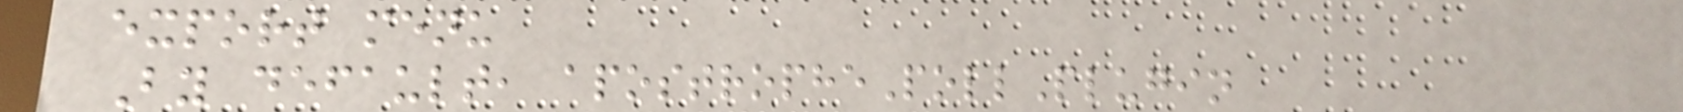export menu
By default, apostrophePollPlugin
